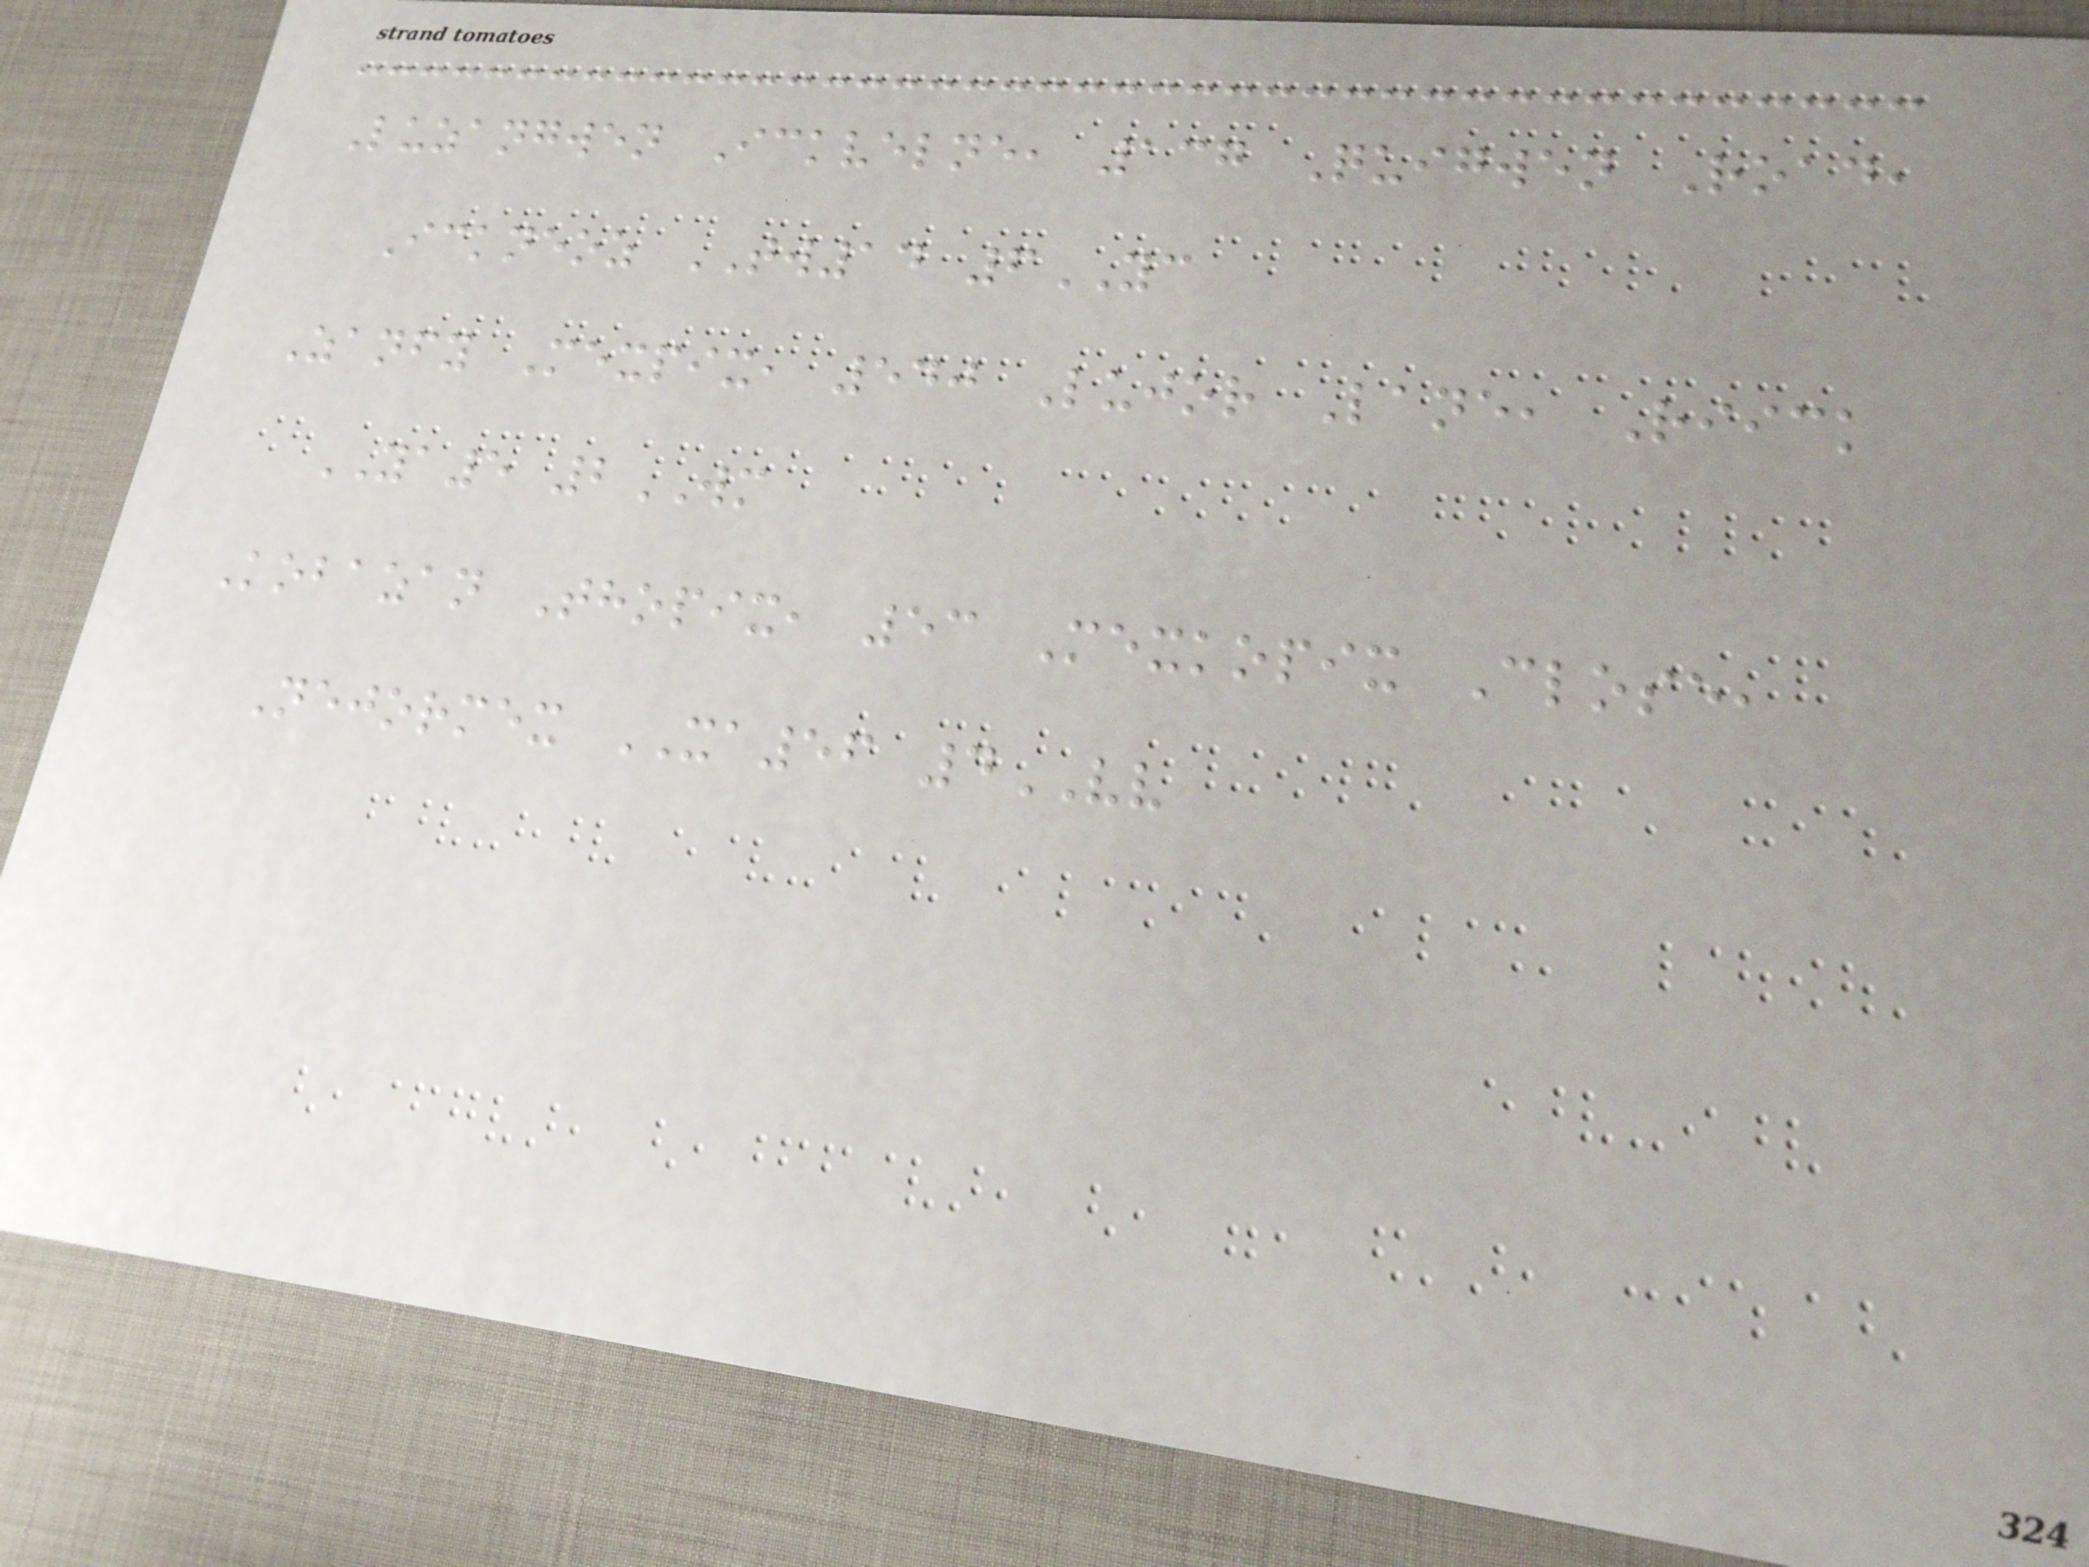Luzangwen Ickvelne, 137 Quigwen Road,
Ickneoz TW14 6YC
Zanfy Mexpix, 540 Lujor Lane, Riick
YA5 2WM
Kobazan Thopix, 53 Mexkopix Close,
Nejormex XA56 4VV
